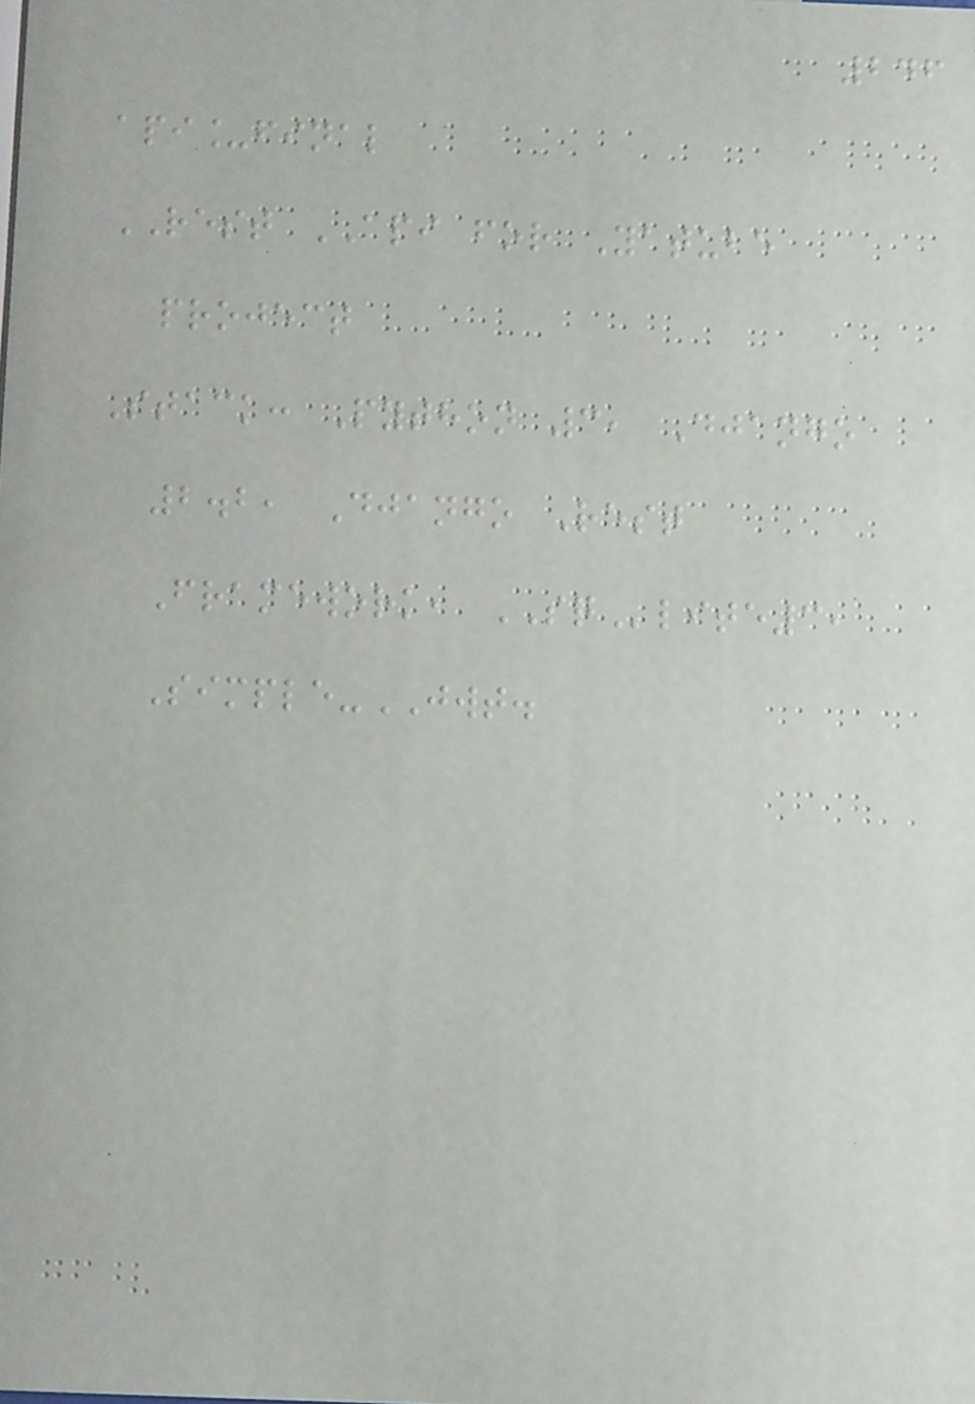246
api_final
REST API for Yatube
project
Stack: Python 3, Django
2.2, Django Rest
Framework, SQlite3,
Simple-JWT.
